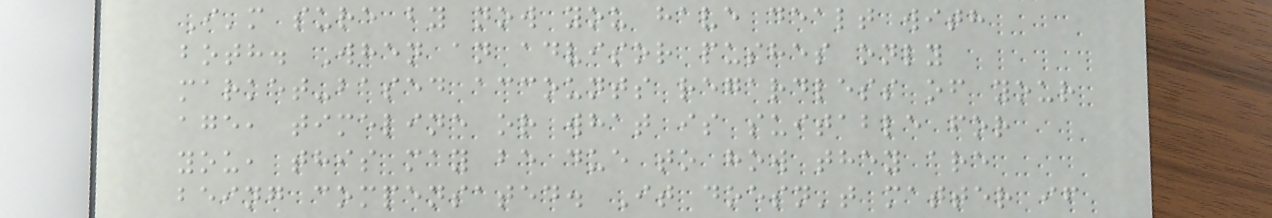I'm sure by now you have dealt with
both. When an advisor pushes only
market-based accounts regardless of your
age, timeline or what is suitable for
you, this may be due to how they are
being compensated. It doesn't matter if
